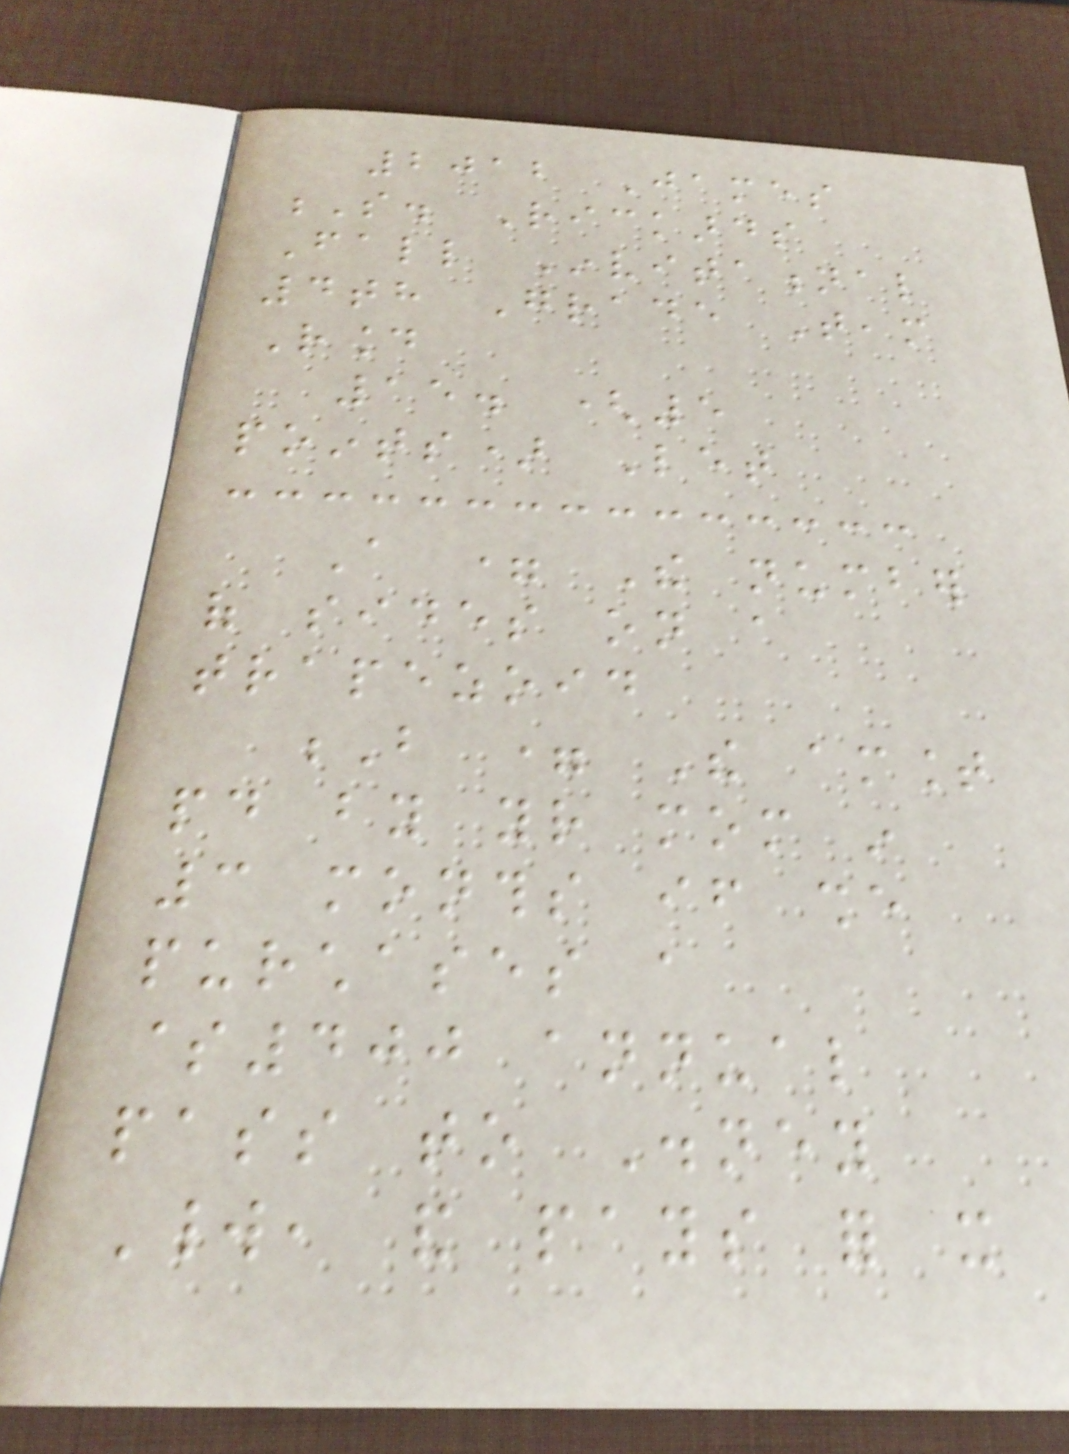2012 James
S. Rickards
Fall Invitational
4th Grade Team
Round
15. (5
points) Let
A = The number
of sides on a
trapezoid
B = The amount
paid by your mom in
3 months if she
purchases a
$400 annual
pass to Disney
World, and pays for it
